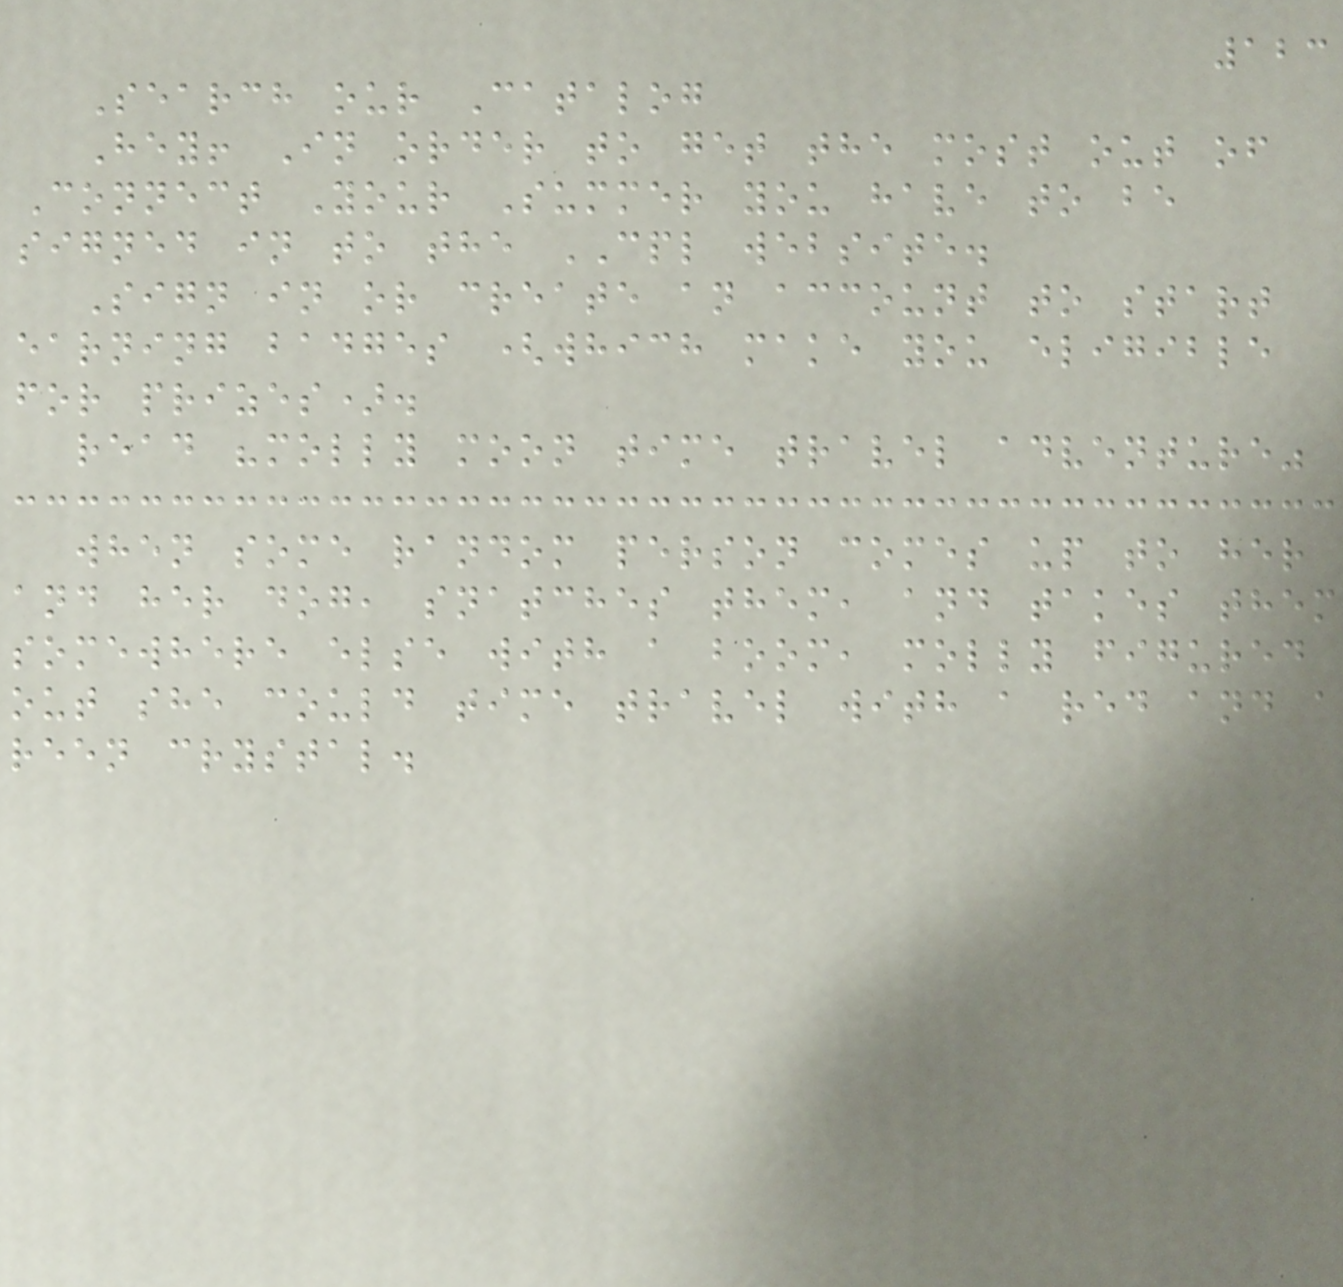123
Search our Catalog
Hey! In order to get the most out of
Connect Your Summer you have to be
signed in to the CPL website.
Sign in or create an account to start
earning badges (which make you eligible
for prizes).
read "molly moon time travel adventure"
when some random person comes up to her
and her dog, snatches them, and takes them
somewhere else with a boom, molly figured
out she could time travel with a red and a
reen crystal.
